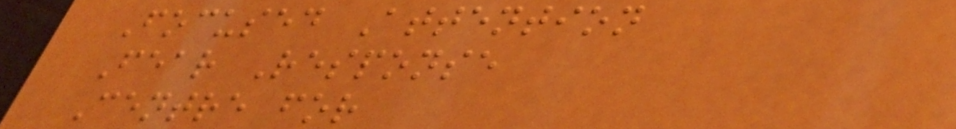Focused Attention
Fear Response
Centre for
